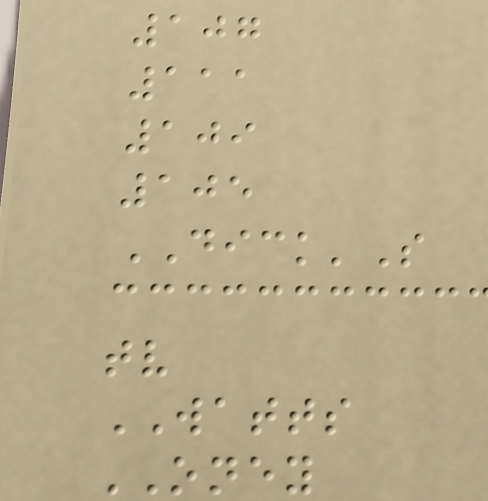107
111
109
105
DICK'S
tv
WATTS
ONEY
